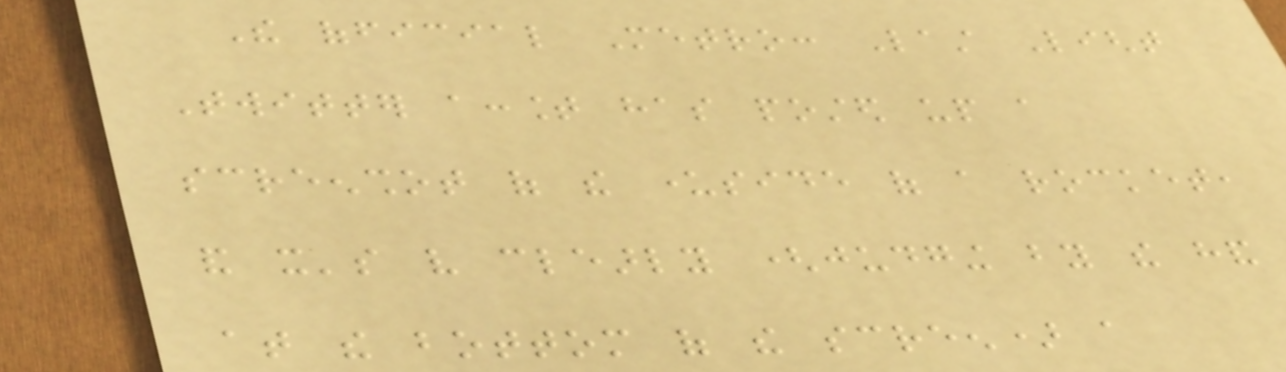The official Metro: Last Light
Twitter account has posted up a
screenshot of the underside of a rocket,
and it's very clearly (judging by the hand
at the bottom of the screen) a
